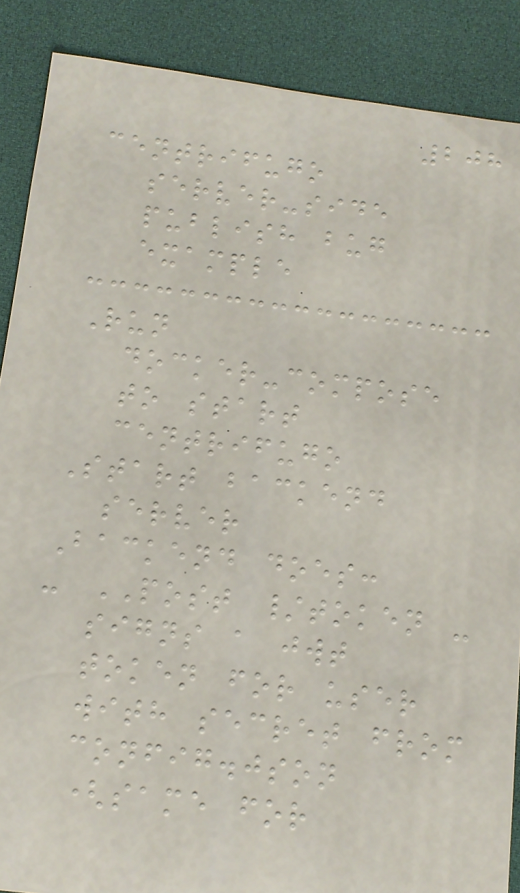208
centrifugo
server-side
publish bug
example
Run
docker-compose
to start
centrifugo
Start backend
server
Backend does:
- POST /token -
signs a jwt
token for user
with secret from
config.json
(same for
